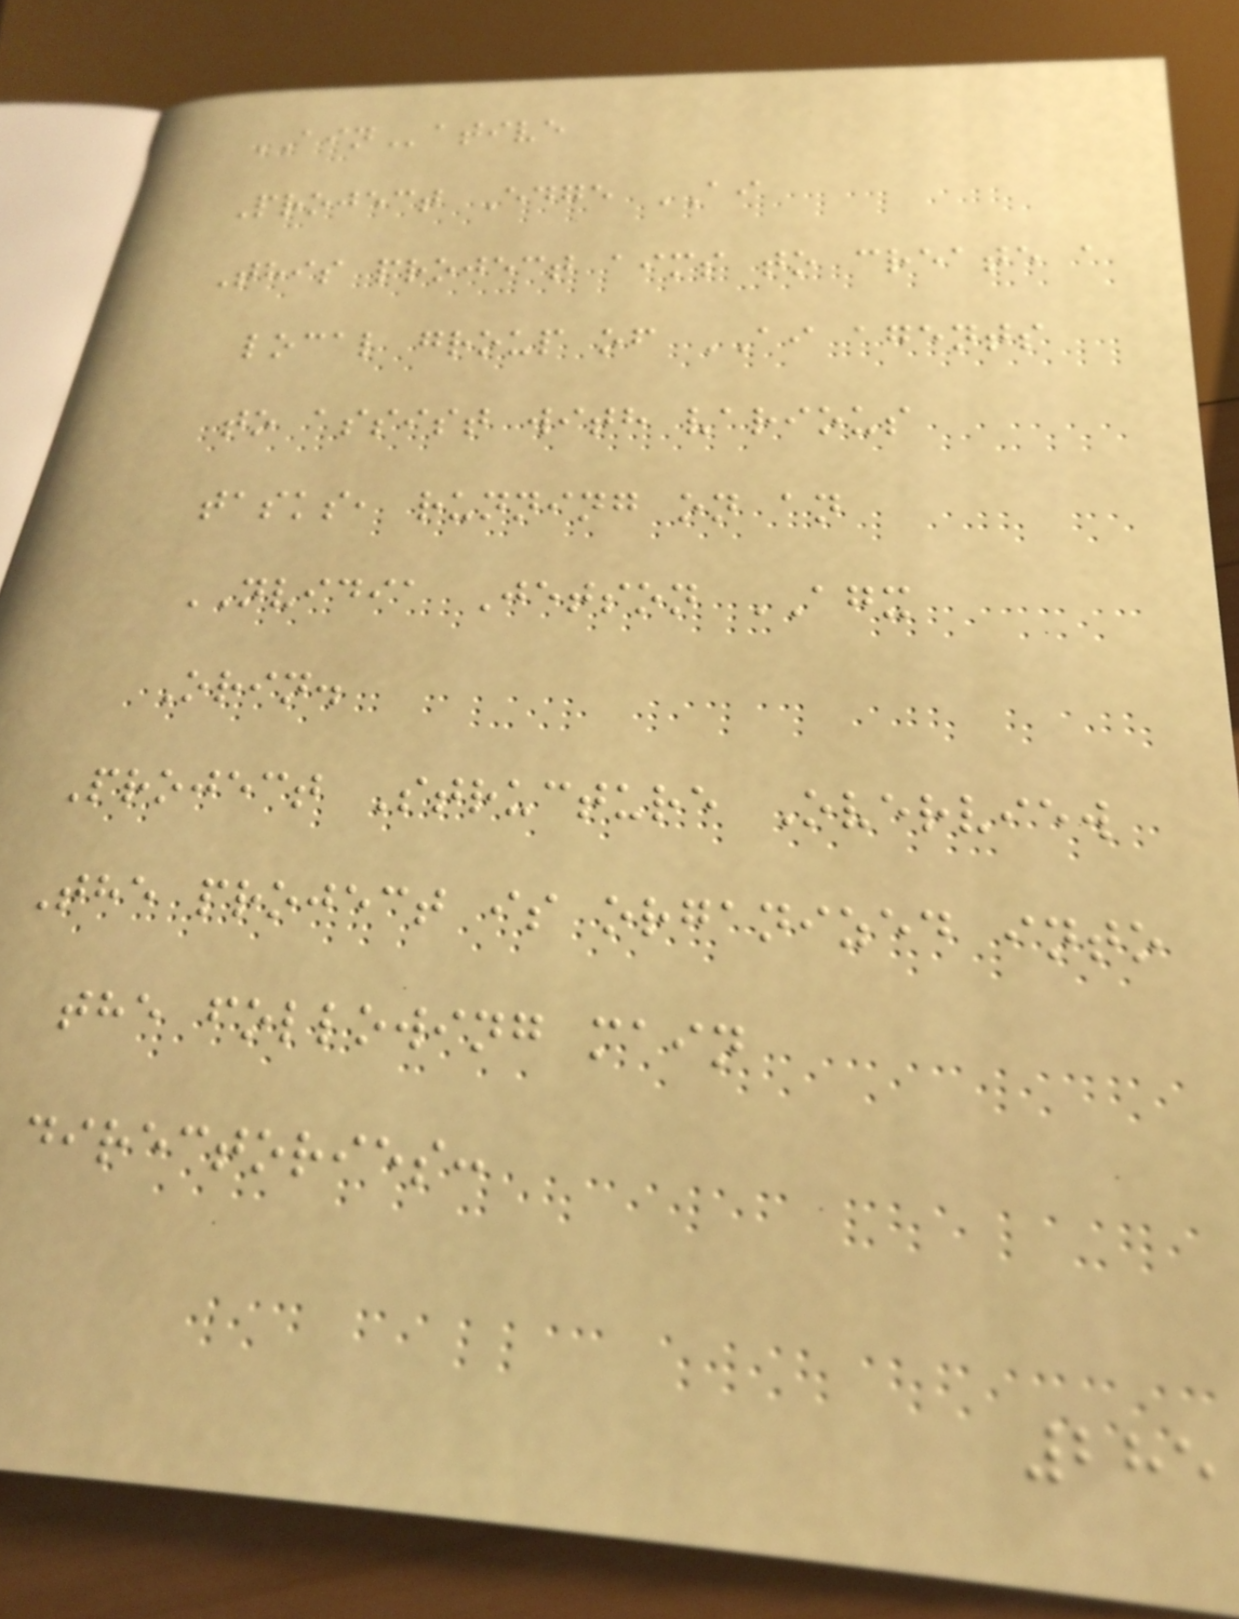AINative
Project Edge AI
This project aims to create a
local group of AI agents
to assist with various
tasks, running on an
NVIDIA Jetson AGX
Orin.
Project Structure Overview
The project is organized into
the following main
directories:
285
